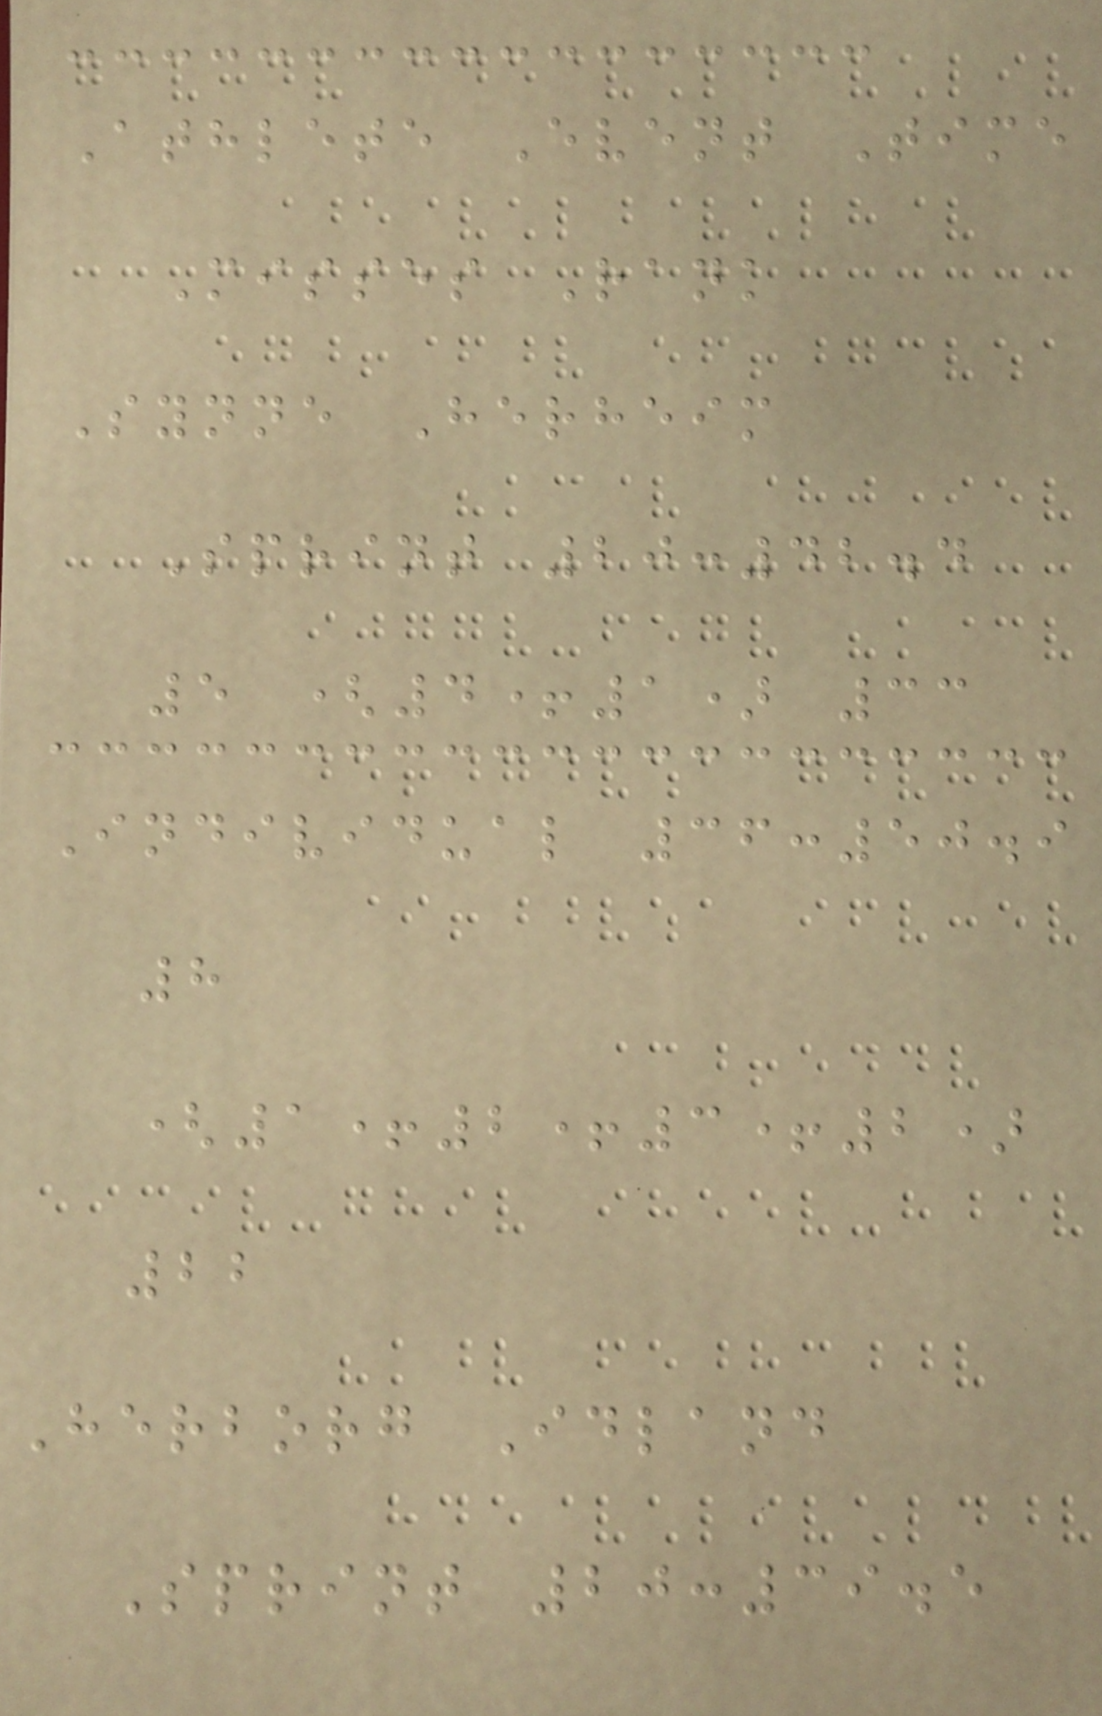Athlete Event Time
Misses Rank
Synne Herheim
Sprint 20:42.4
5 (4+1) 33
Individual 36:50.9
8
(1+2+3+2)
22
Herborg Idland
Sprint 20:39.5
